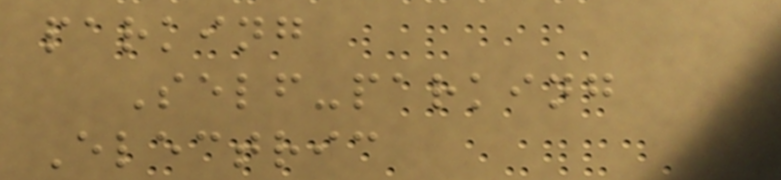parking
Self-parking
Electric
